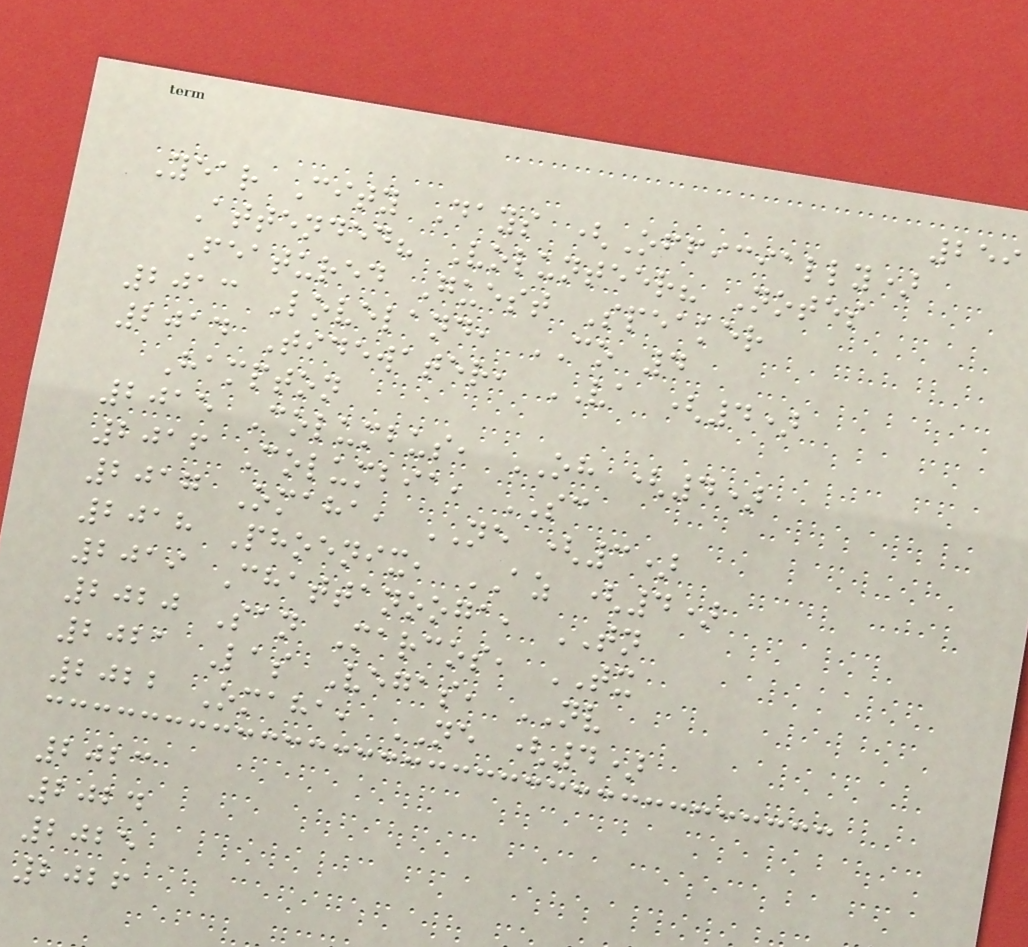259
Year City Days (Officially)
Attended? Volunteer? Notes
Featured Guest Speaker
2013 Loveland, CO 4
2014 Tidewater, VA (4)
Hampton
2015 Columbus, OH (4)
2016 Columbia, SC
2017 Omaha, NE (3)
2018 Phoenix, AZ (4)
2019 Chattanooga, TN
2020 San Marcos, TX
2021 Las Vegas, NV
2022 Omaha, NE (4)
2023
2024
2025
2026
